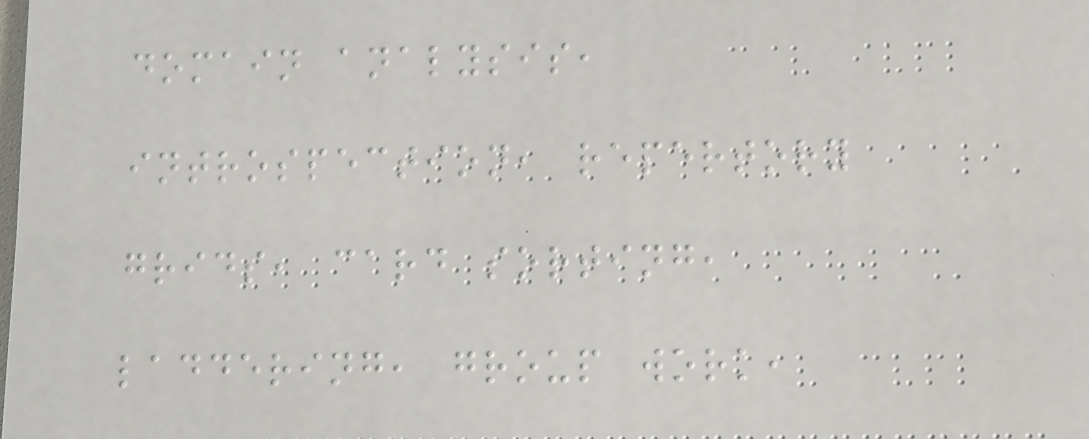domain analysis,
introspection, repertory
grids, card sorting,
laddering, group work,
